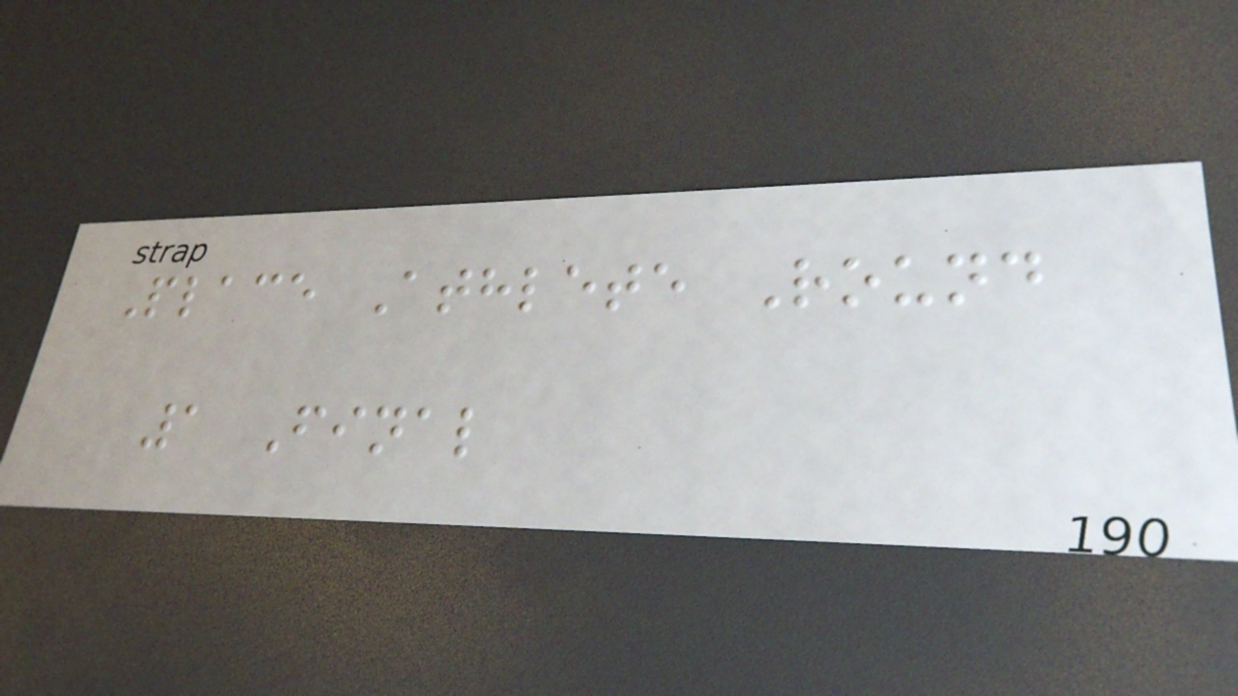Place Athlete Round
1 Final
